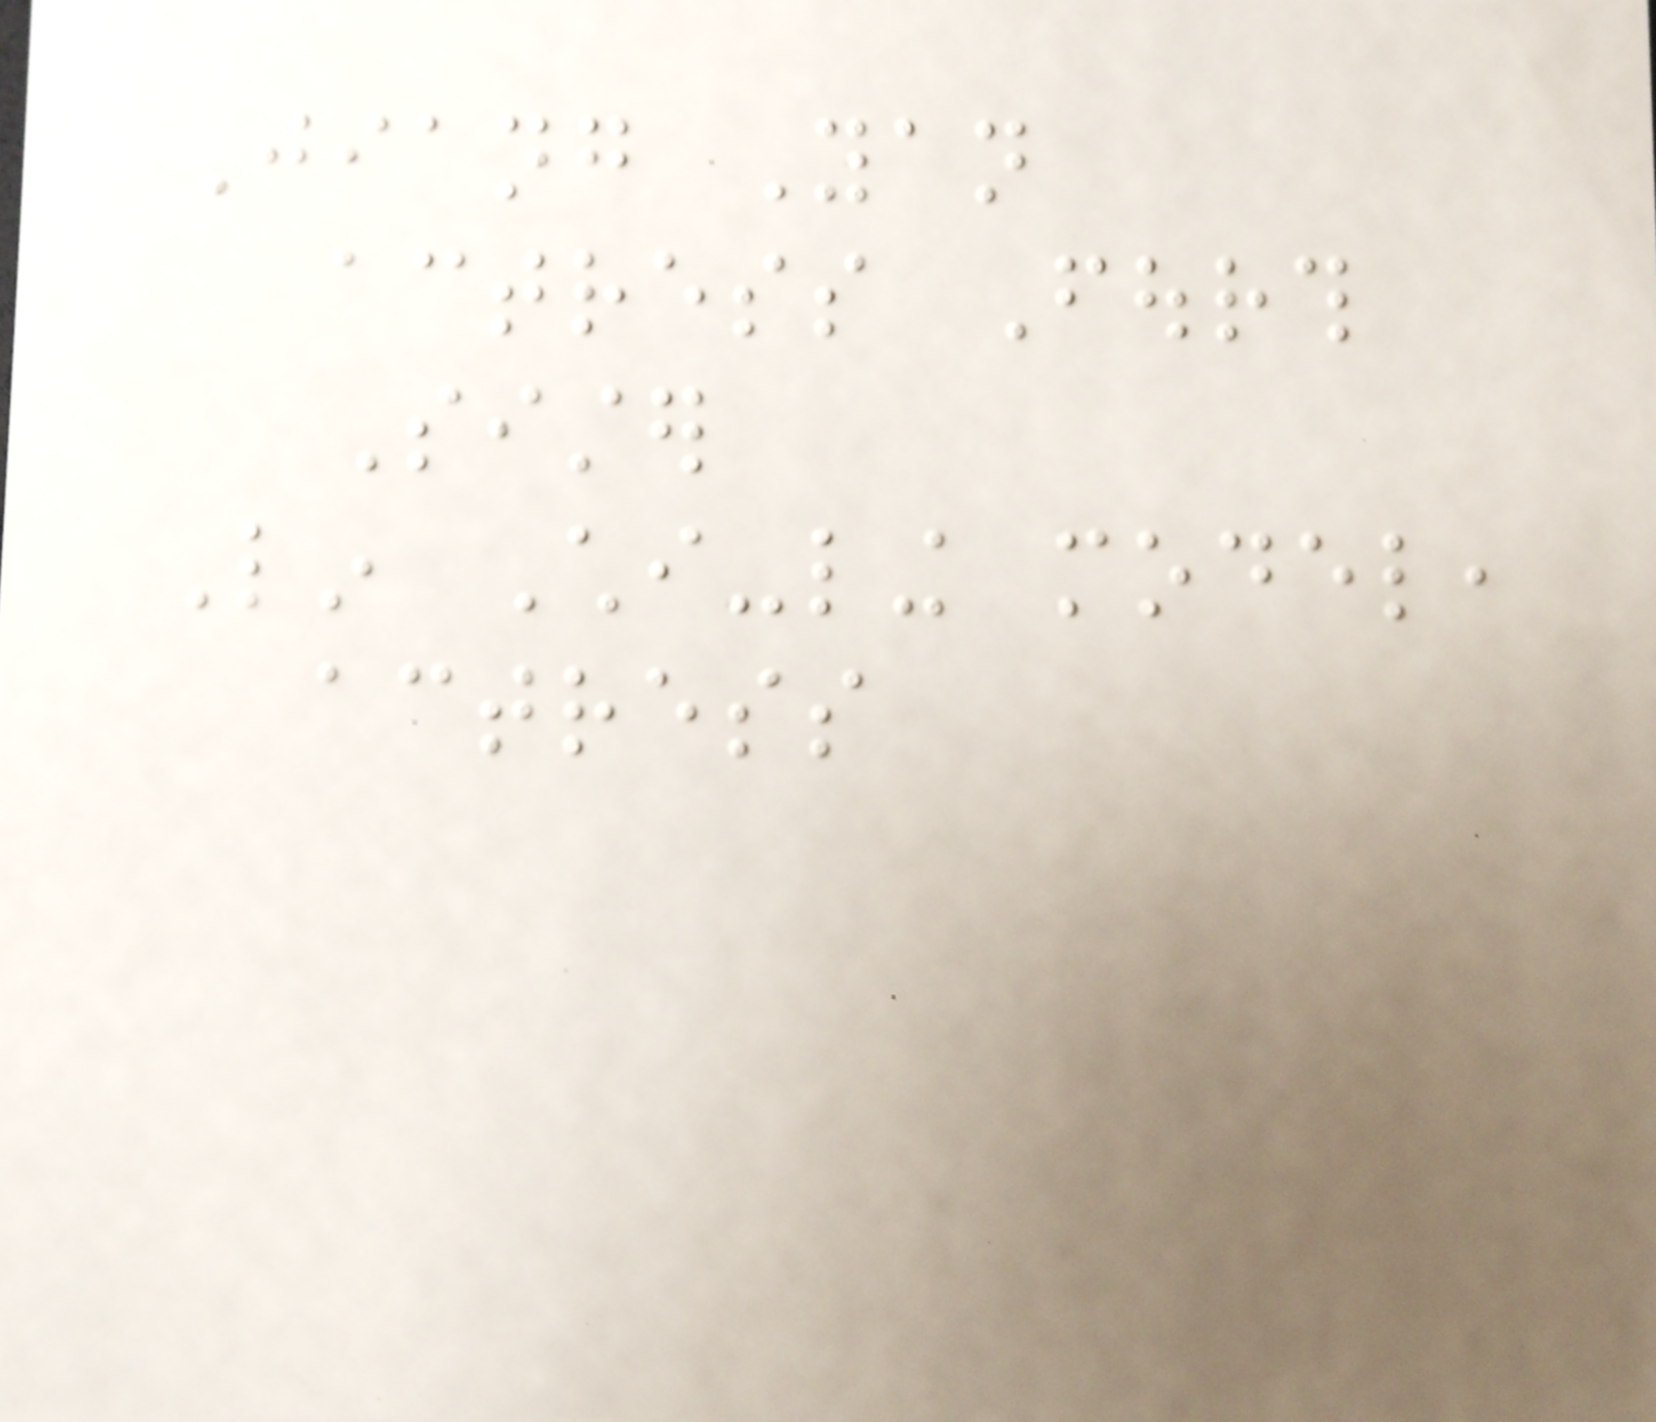Jiang Yan
actress Fourth
Sister
Lin Chi-ling model,
actress
